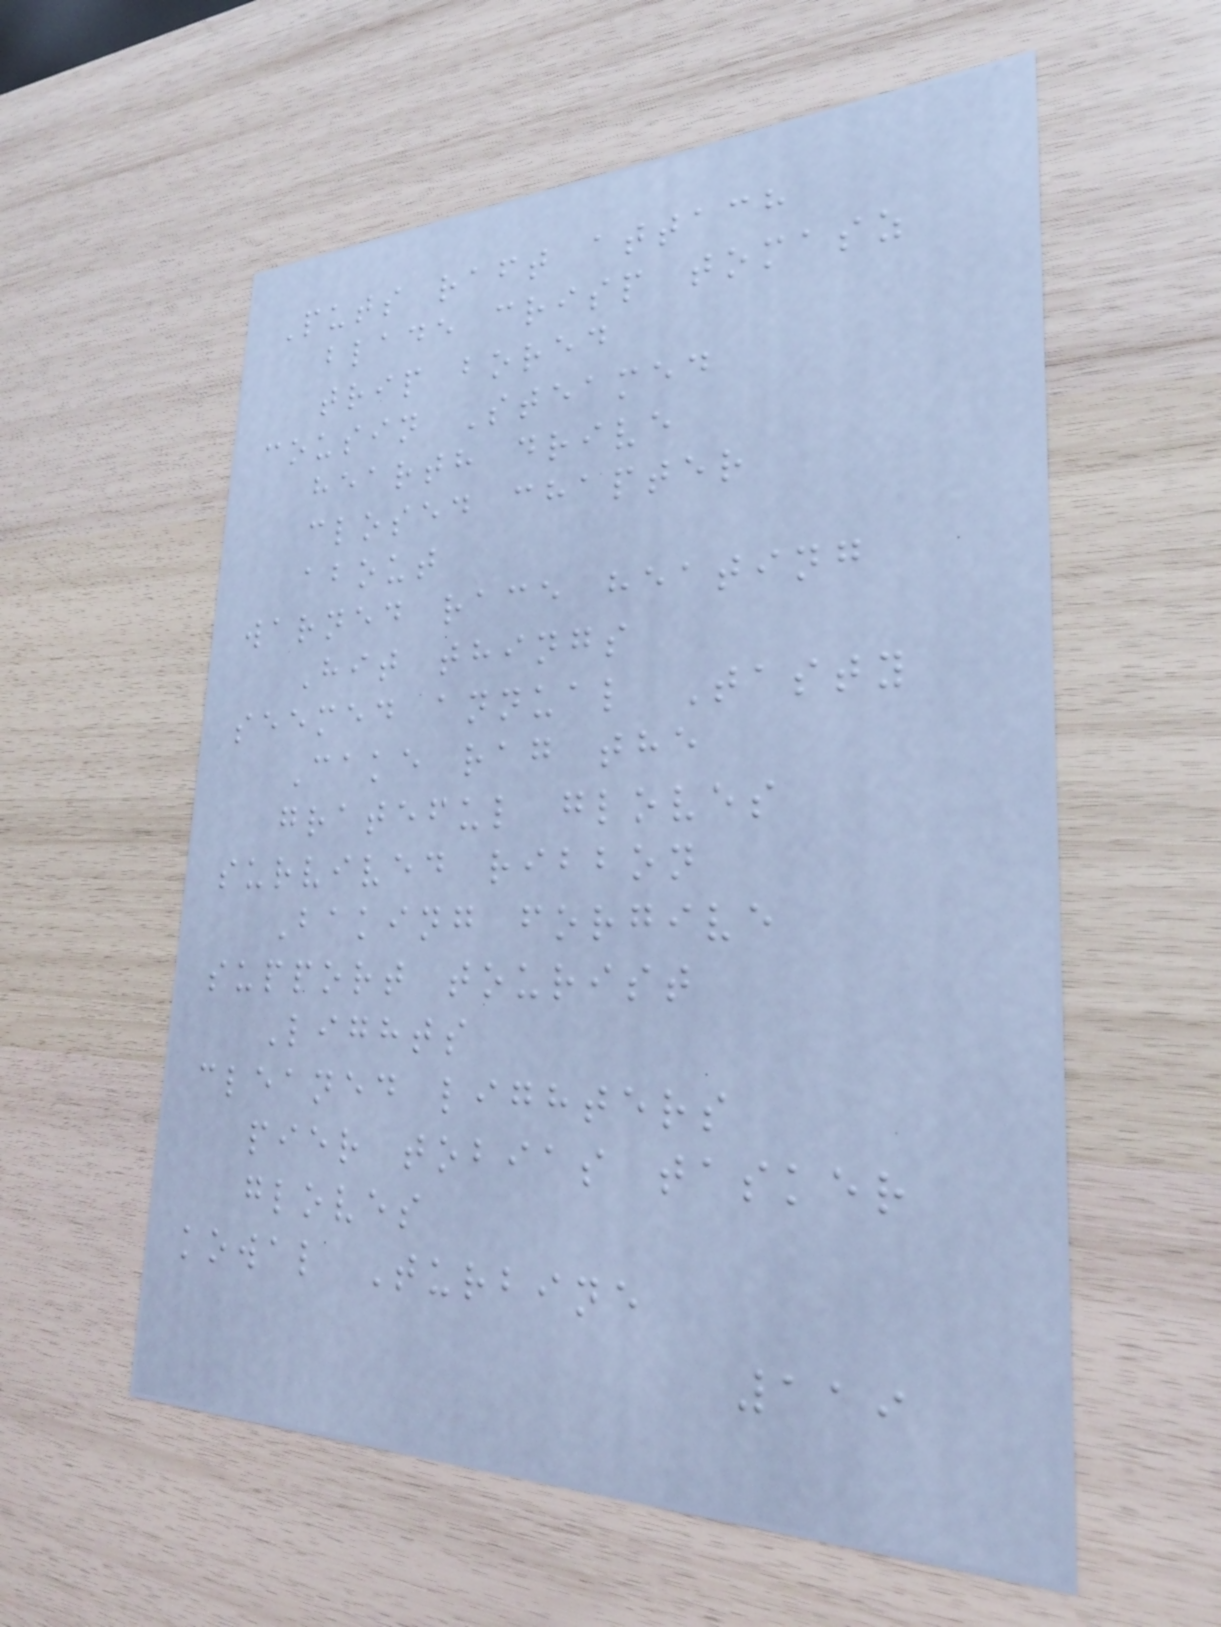Puts raft attach
blade crisp tomasz
trip bored
cousin Steamed
hearth drive
closed chapter
about
warned race heating
Hit things
seemed annual Tasty
Cake rag the
grateful gloves
survived ribbon
Baking forgive
support tourist
Lights
cleaned lighters
pier tobias tasker
gloves
kowal Turbine
119
